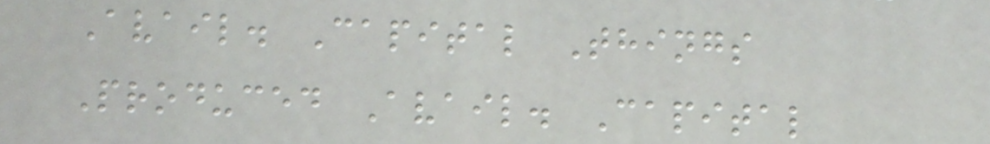Avail. Capital Things
Produced Avail. Capital
